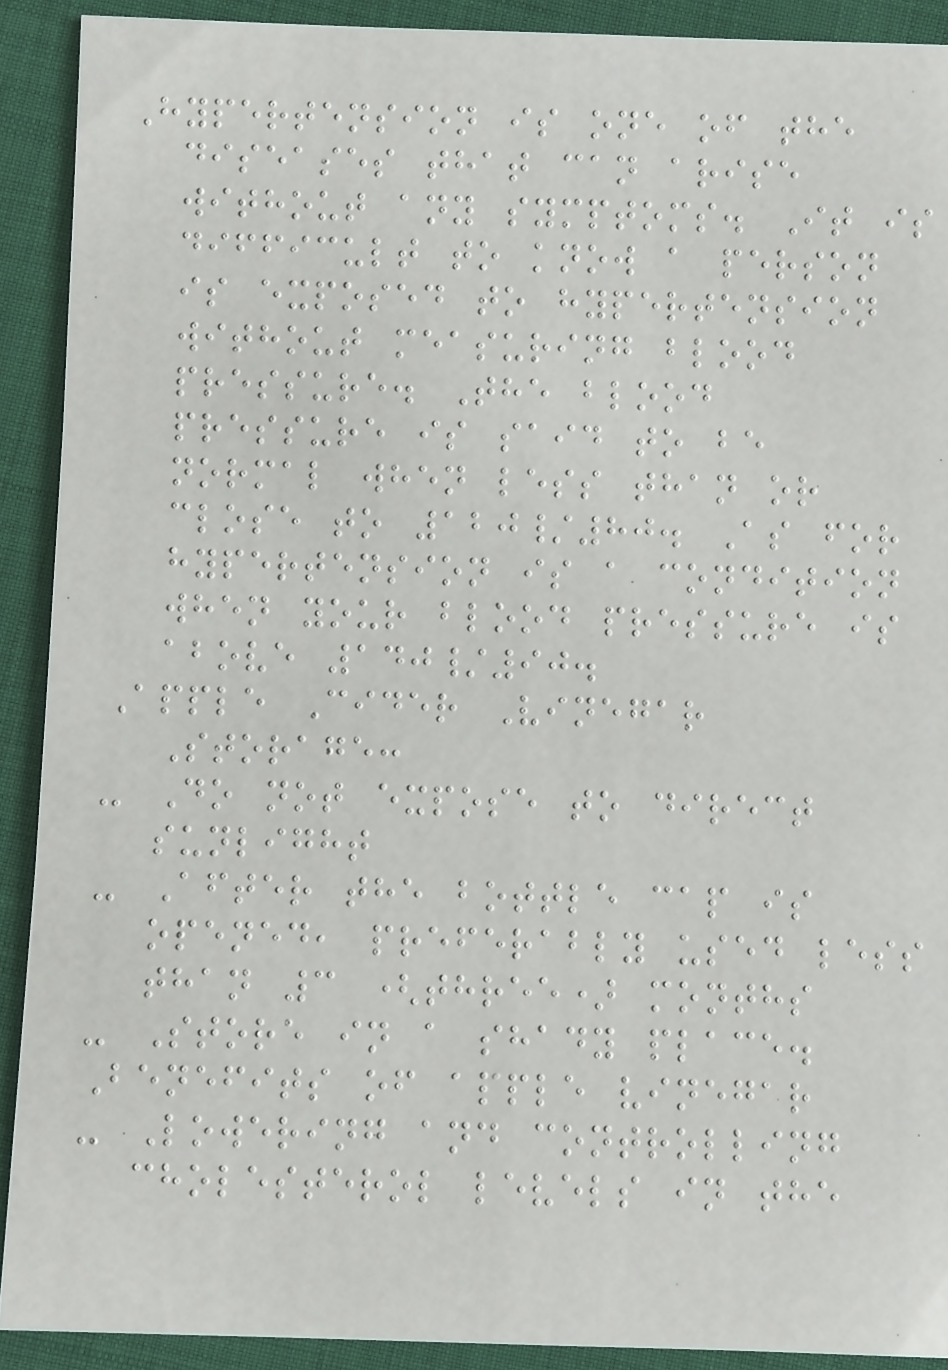Hypertension is one of the
diseases that can arise
without any symptoms. It is
difficult to know a person
is exposed to hypertension
without measuring blood
pressure. The blood
pressure is said to be
normal when less than or
close to 120/80. As for
hypertension is a condition
when your blood pressure is
above 140/90.
Apple Cider Vinegar
Storage:
- Do not expose to direct
sunlight
- After the bottle cap is
opened, preferably used less
than 3 (three) months
- Store in a shady place.
Benefits of apple vinegar
- Lowering and controlling
cholesterol levels in the
